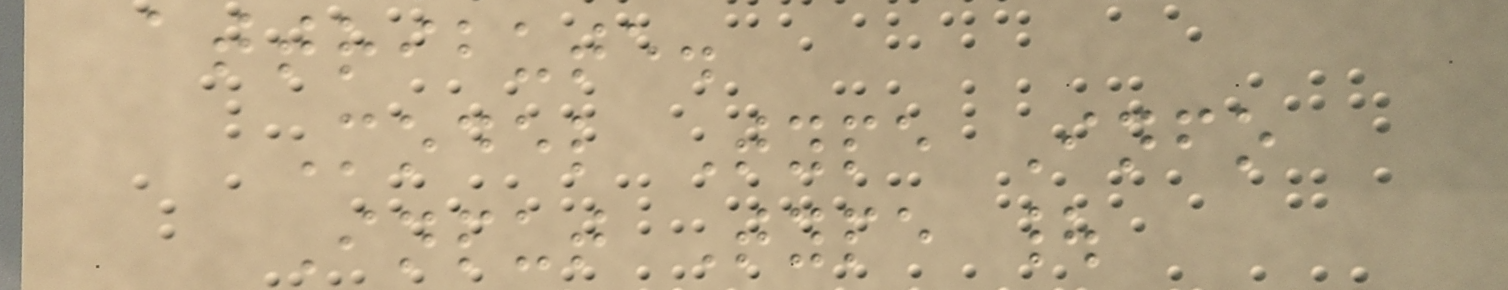attribute.
Model Type Info
Input Type |
